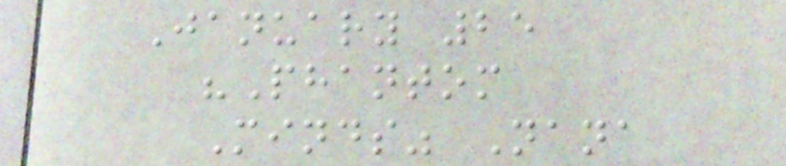January 25
"Phantom
Minds" Nana
